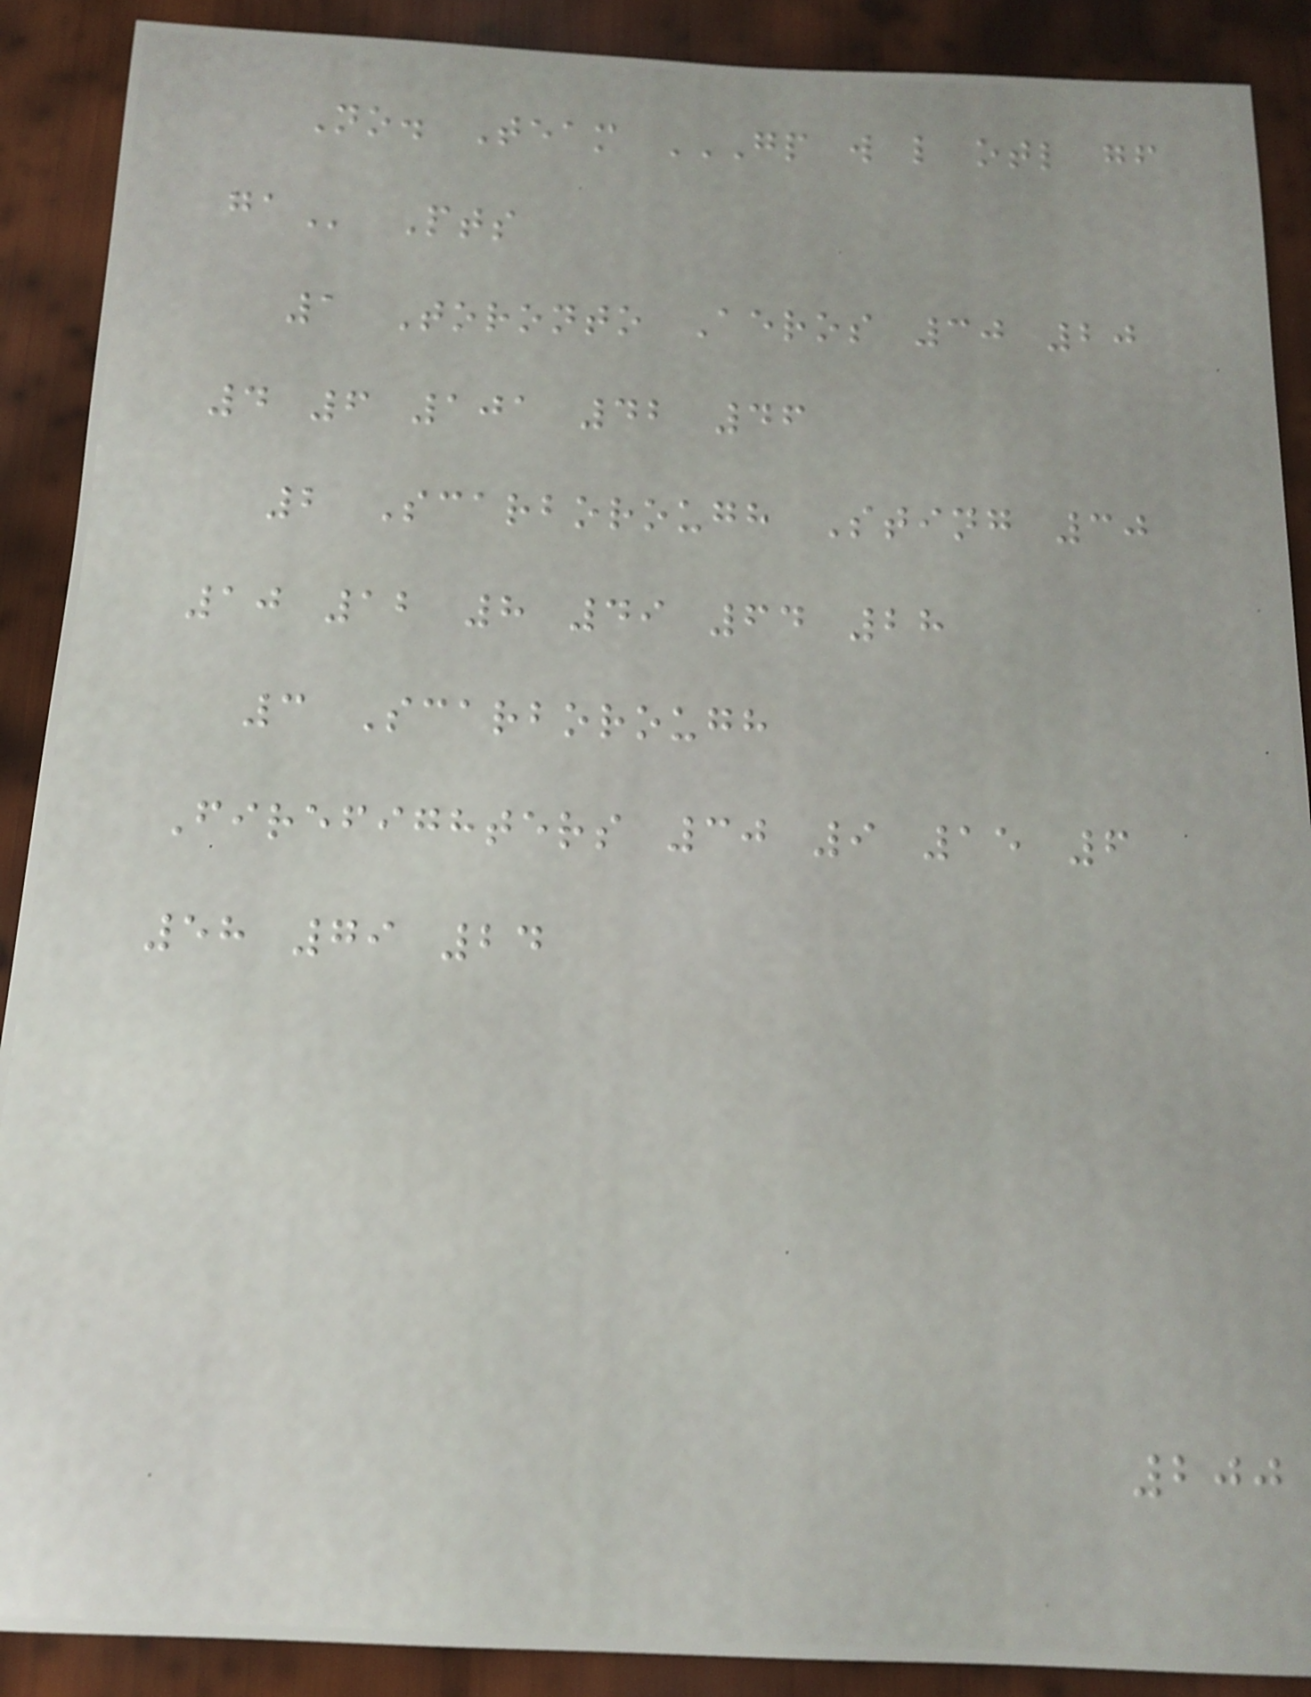No. Team GP W L OTL GF
GA Pts
1 Toronto Aeros 30 20
4 6 101 42 46
2 Scarborough Sting 30
10 12 8 49 64 28
3 Scarborough
Firefighters 30 9 15 6
58 79 24
200
